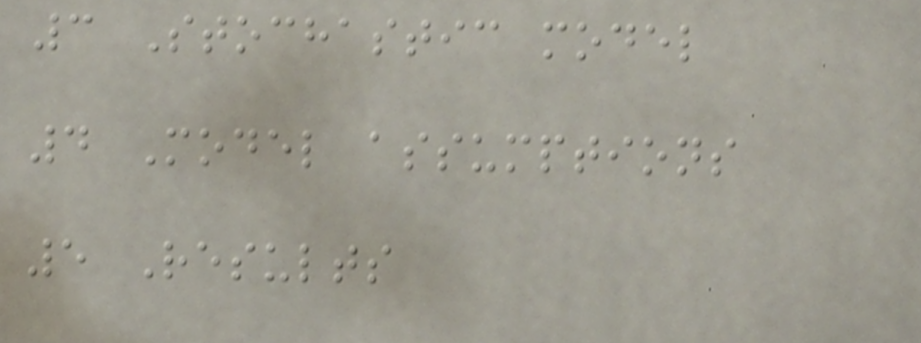3 Stochastic model
4 Model assumptions
5 Results
